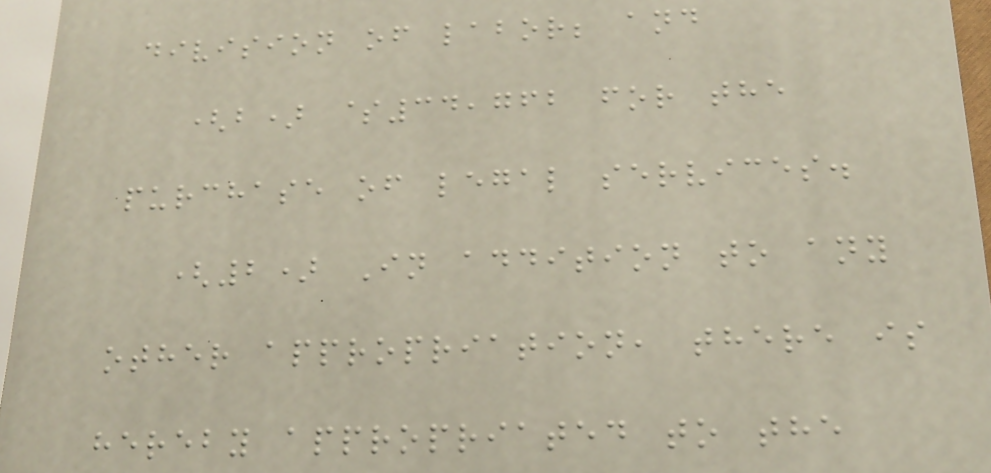division of labor; and
(b) $34,762 for the
purchase of legal services.
(2) In addition to any
other appropriation, there is
hereby appropriated to the
